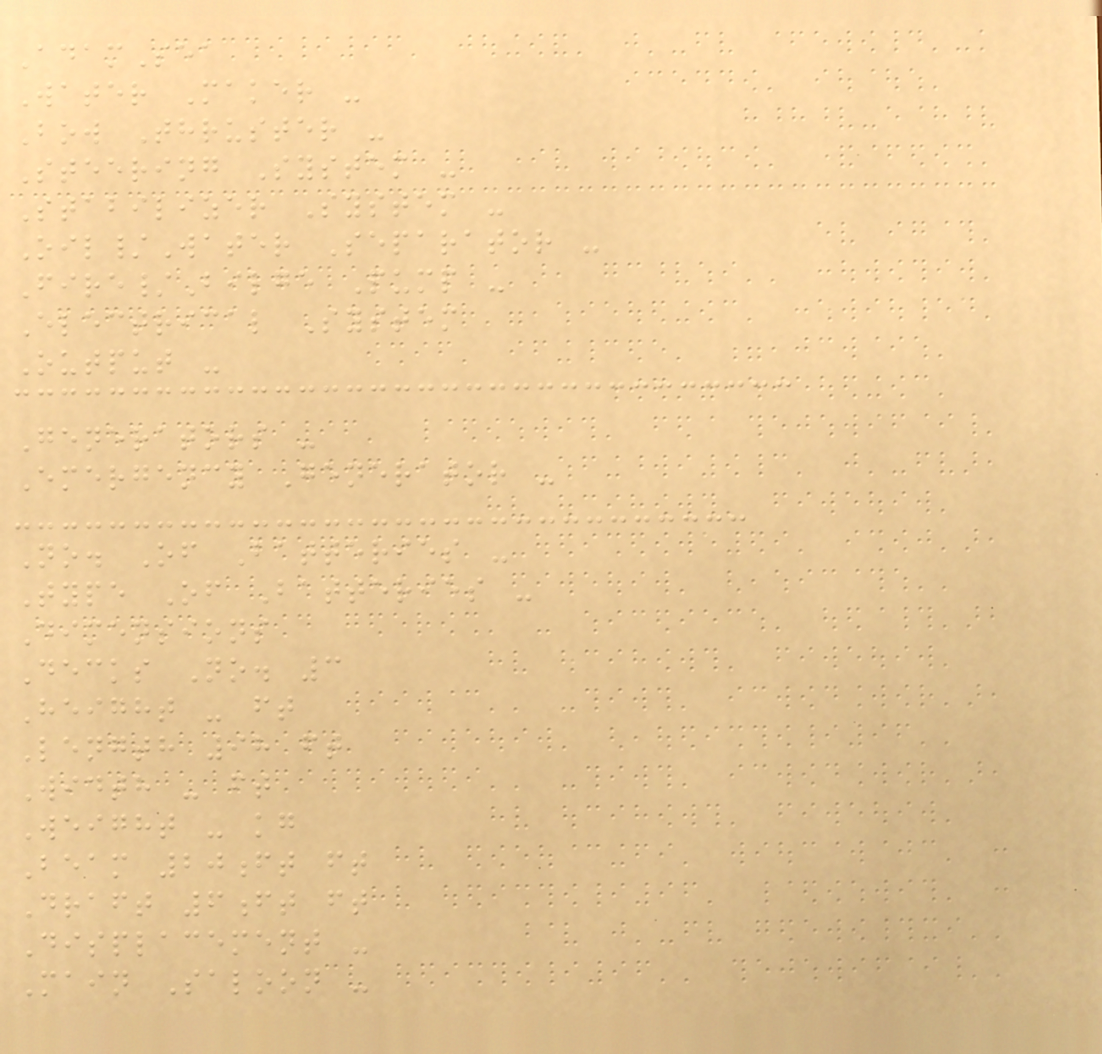AdamSea
Water Maker -
Bow Thruster -
Steering System -
Stabilizer System -
Oil/Water Separator -
Fire/Bilge Pump -
Electrical System
Output -
Generators -
Emergency Generator -
No. Of Batteries -
Type Of Batteries -
Dimensions
Decks No. 3
Height - ft
Length 98 ft
Width - ft
Weight - kg
Beam 20ft ft
Draft 6ft ft
Displacement -
Main Saloon -
